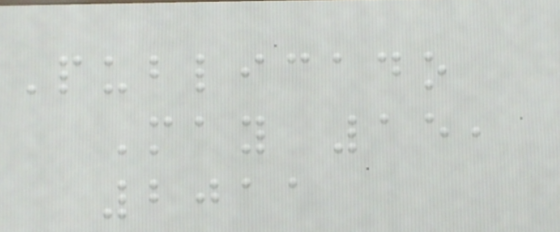Publicado
May 15,
2011
